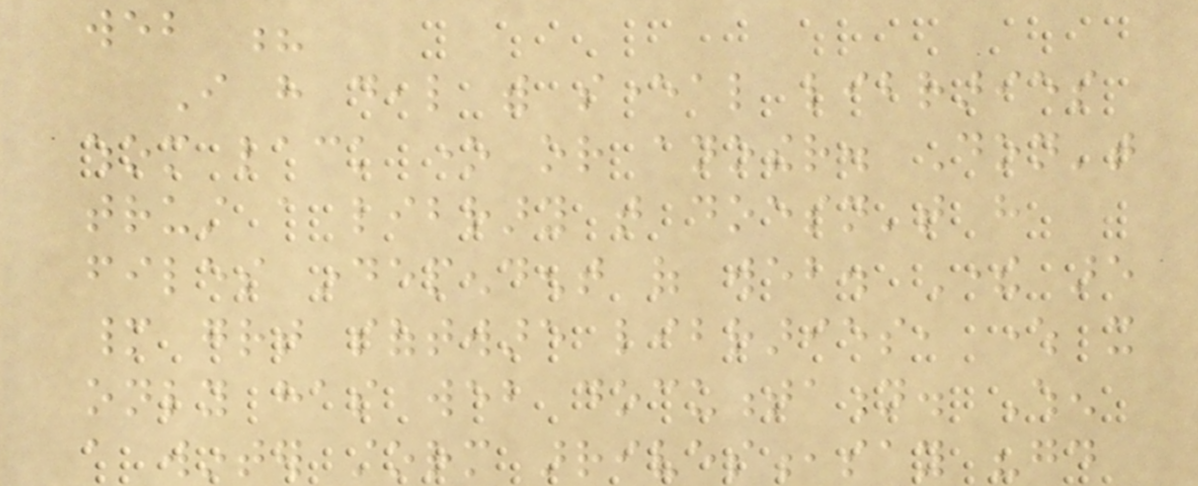web ?
I have deal with several libraries
whom lack one or another. Don't
trust a library that doesn't have
files independent of web. There are
many great software libraries, where it
only has web documentation. When
a winter storm arrives,say "good
